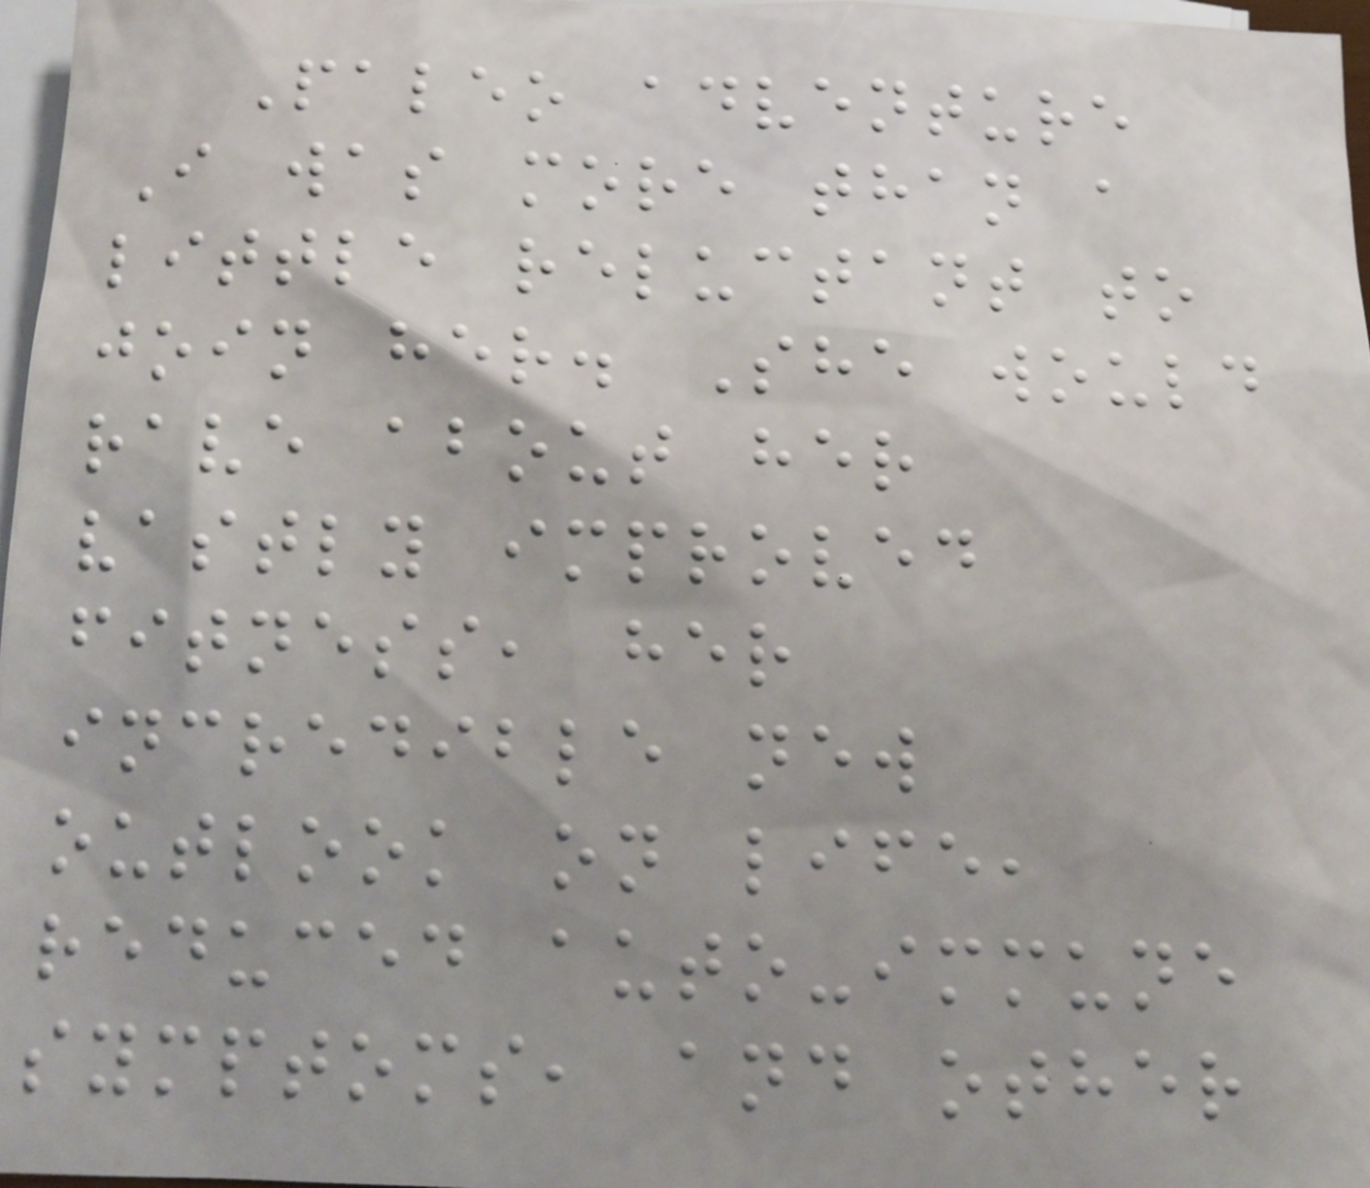Paleo adventure
I was more than a
little reluctant to
join her. She would
rave about her
vastly improved
fitness, her
incredible new
outlook on life,
reduced auto-immune
symptoms, and other
